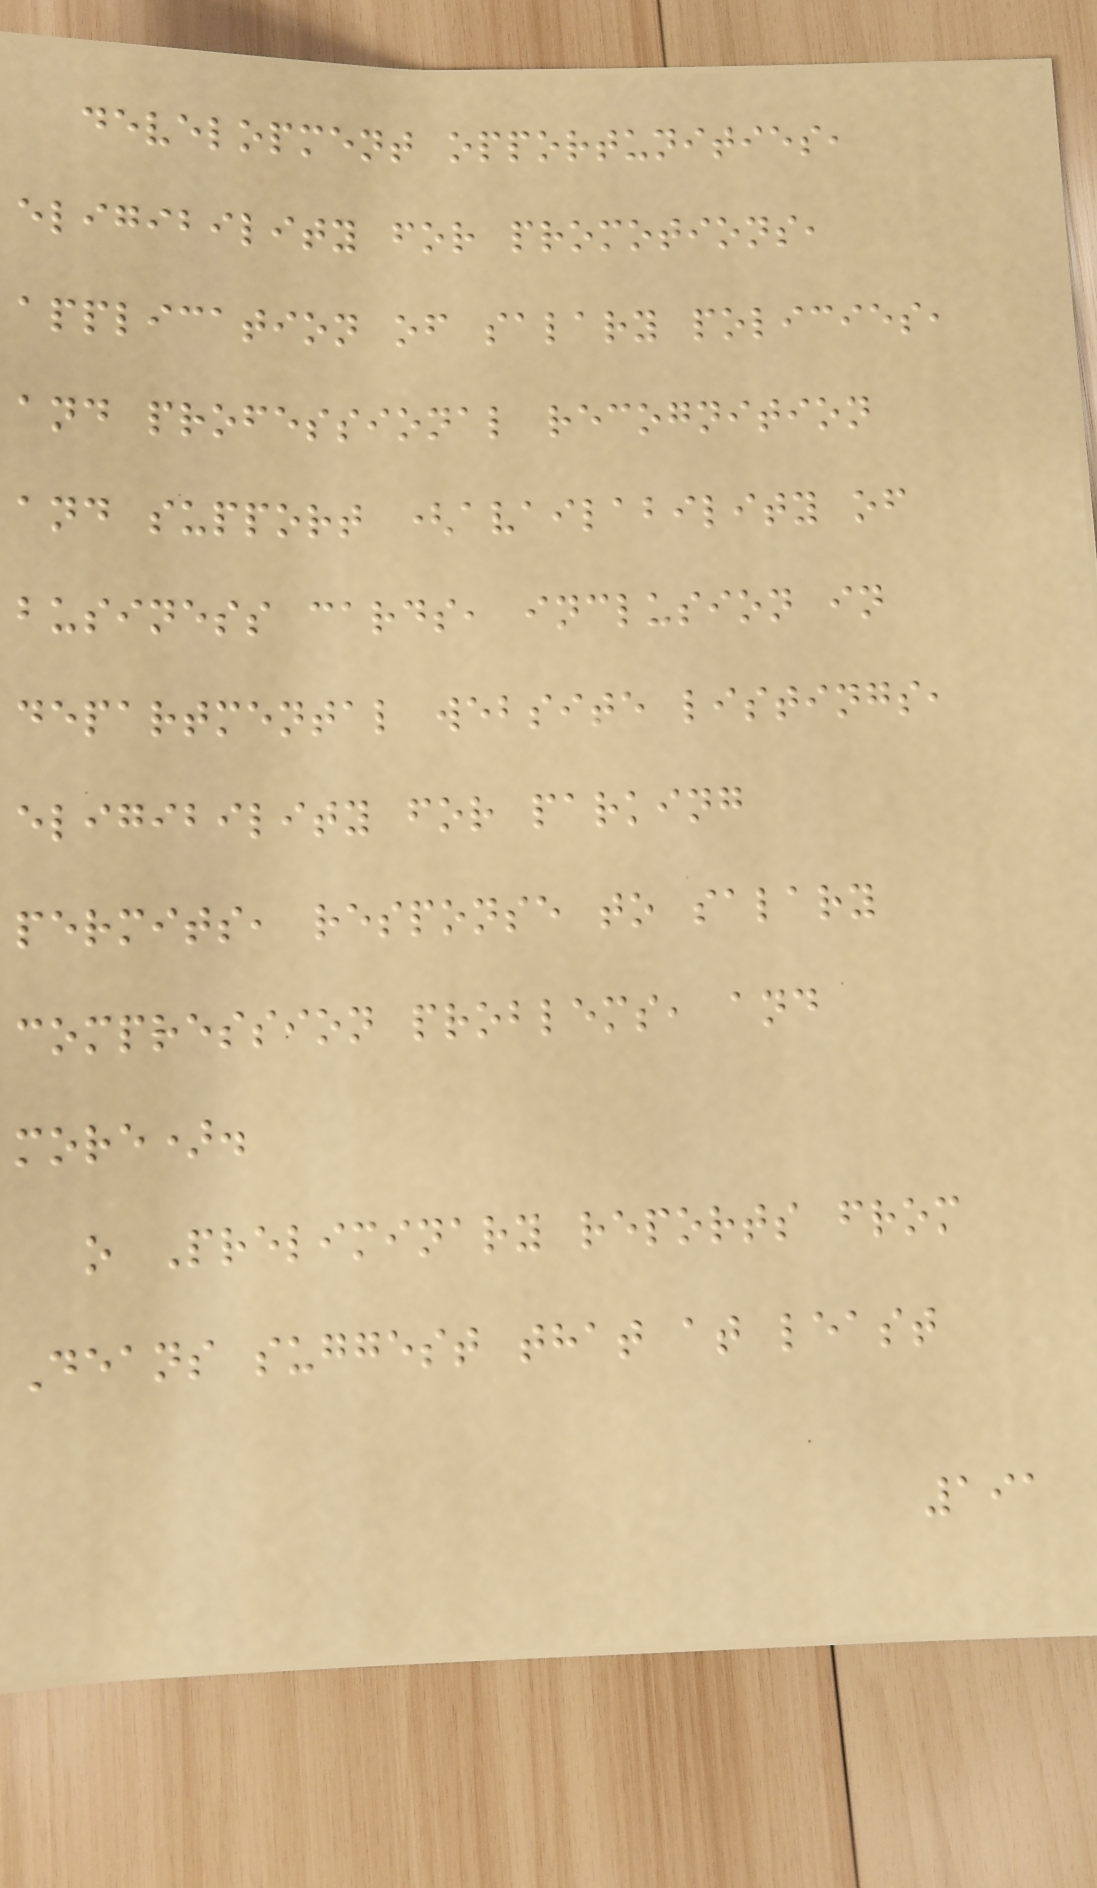development opportunities,
eligibility for promotions,
application of salary policies,
and professional recognition
and support (availability of
business cards, inclusion in
departmental website listings,
eligibility for parking
permits, response to salary
compression problems, and
more).
o Preliminary reports from
Deans suggest that at least
191
